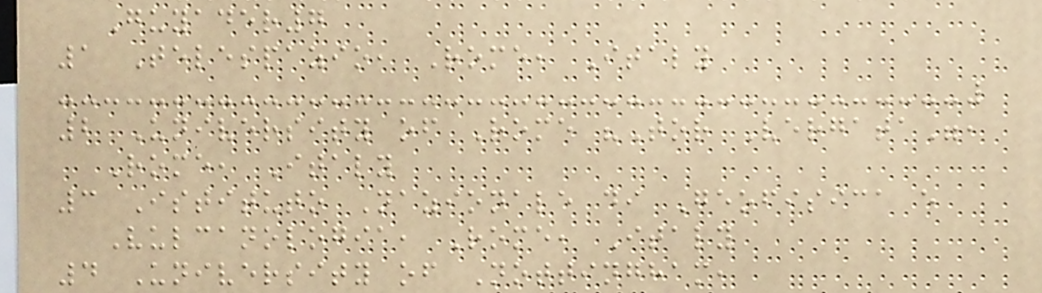Guyader7
1 Telespazio, Rome, Italy
2 University of Rome "Tor Vergata",
Rome, Italy
3 Istituto Nazionale di Geofisica e
Vulcanologia, Rome, Italy
4 University of Nottingham,
